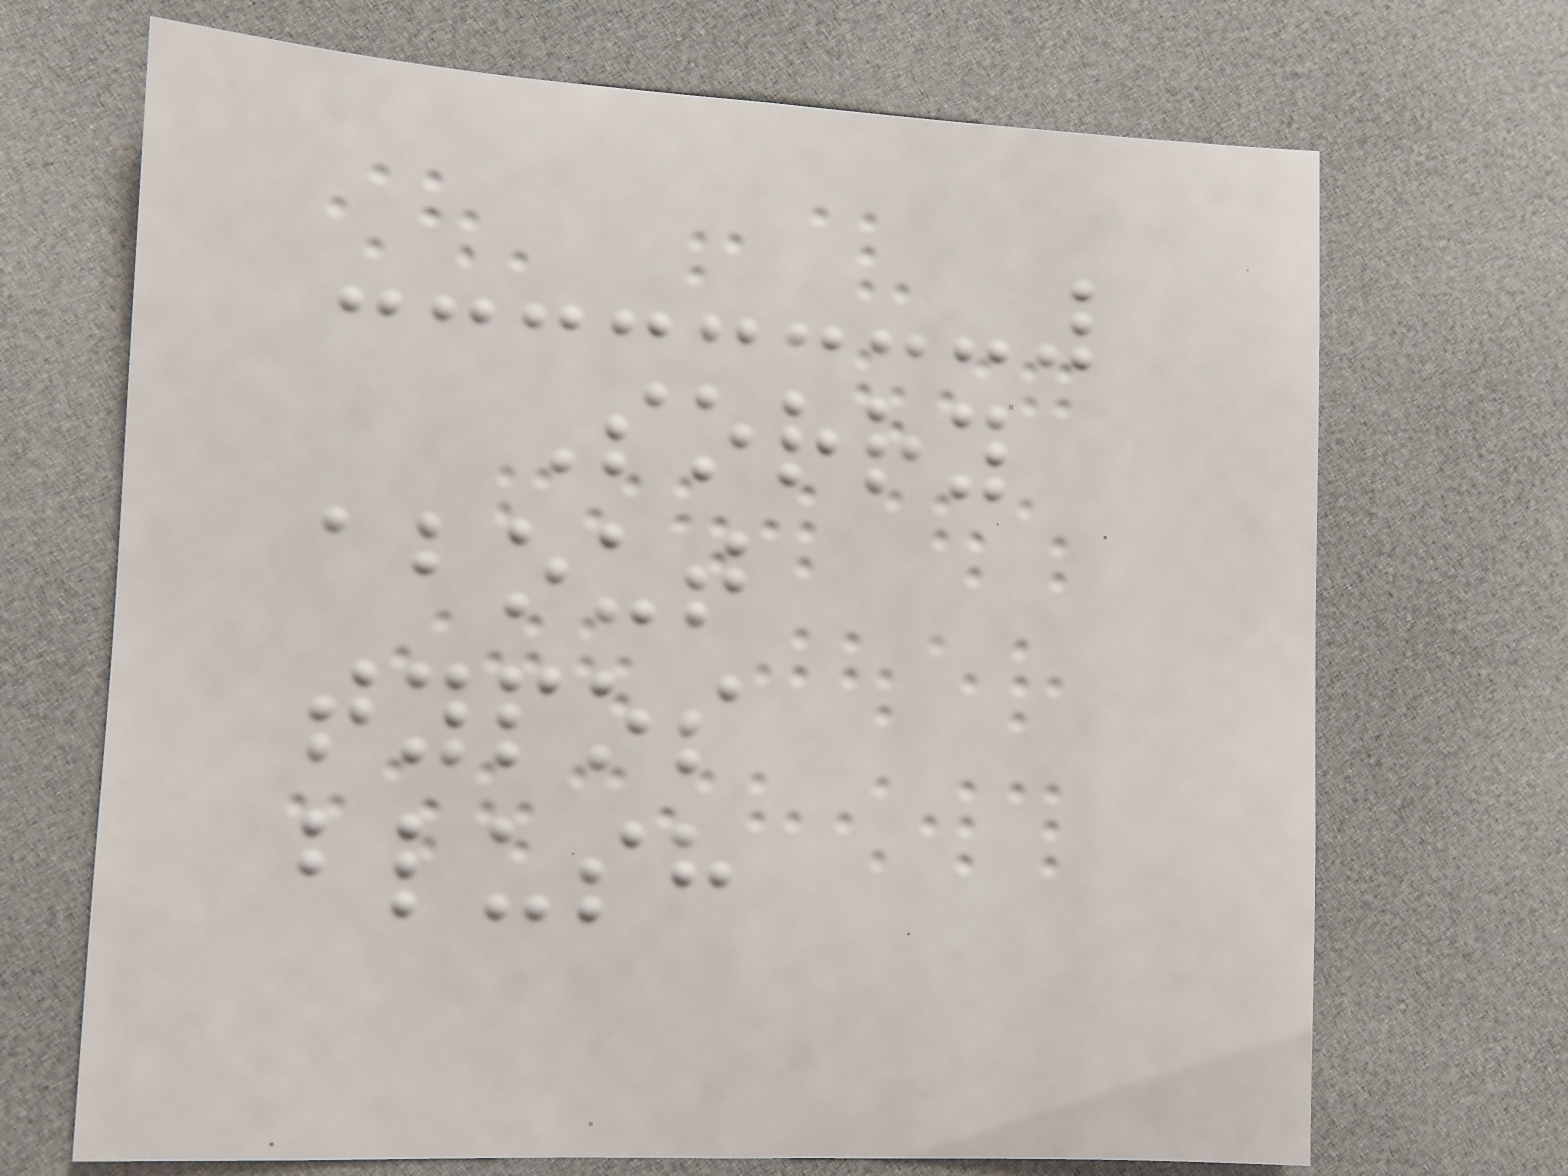Sorry
about
typos
blush
